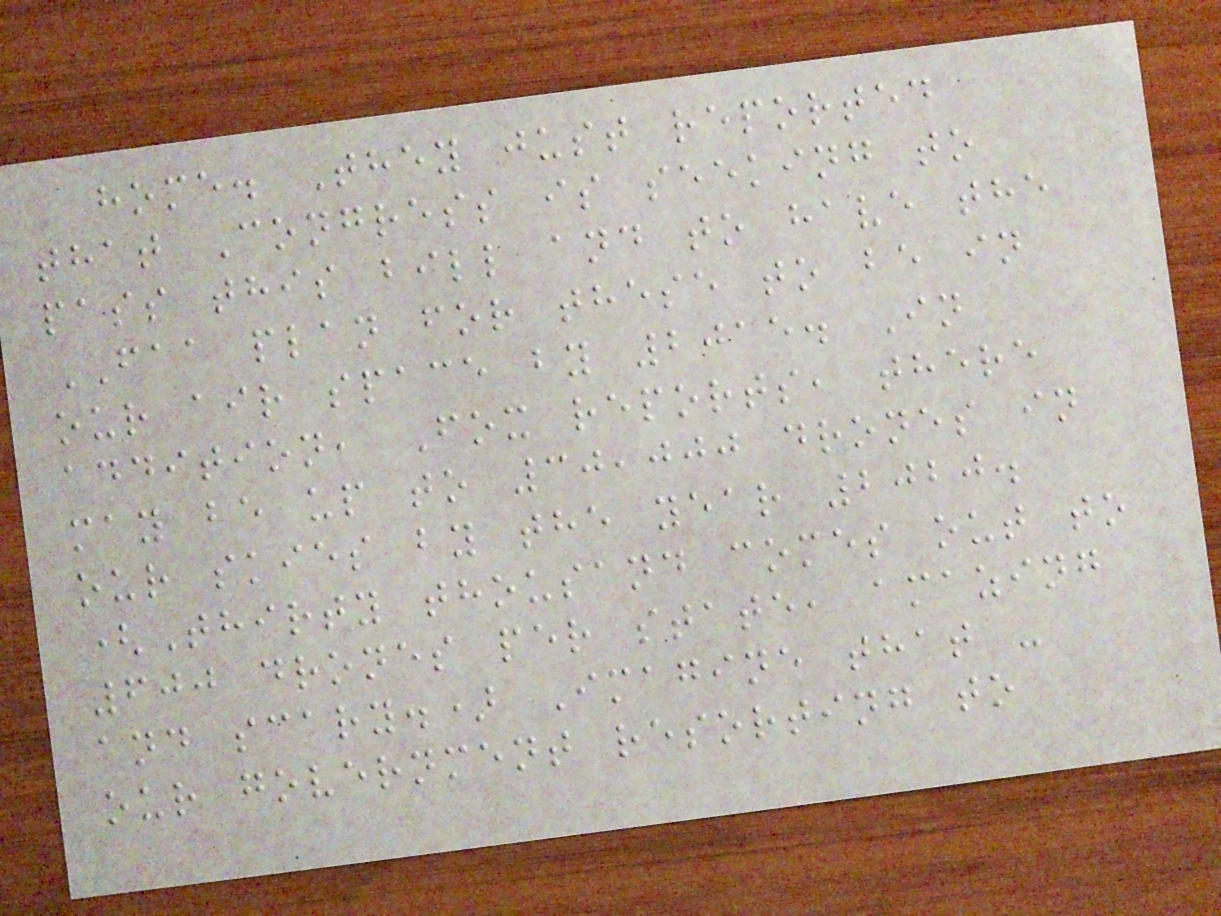home. They just reported
that Congress is seeking to
pass this bill and to have the
FAA plan for these to be in
our air space by 2015. In
addition, Fox reports, there
may be up to 30,000 drones in
our skies by the year 2020.
(Thirty thousand comes out to
600 drones per state, amazing
and scary.) Imagine that -
our government resorting to
